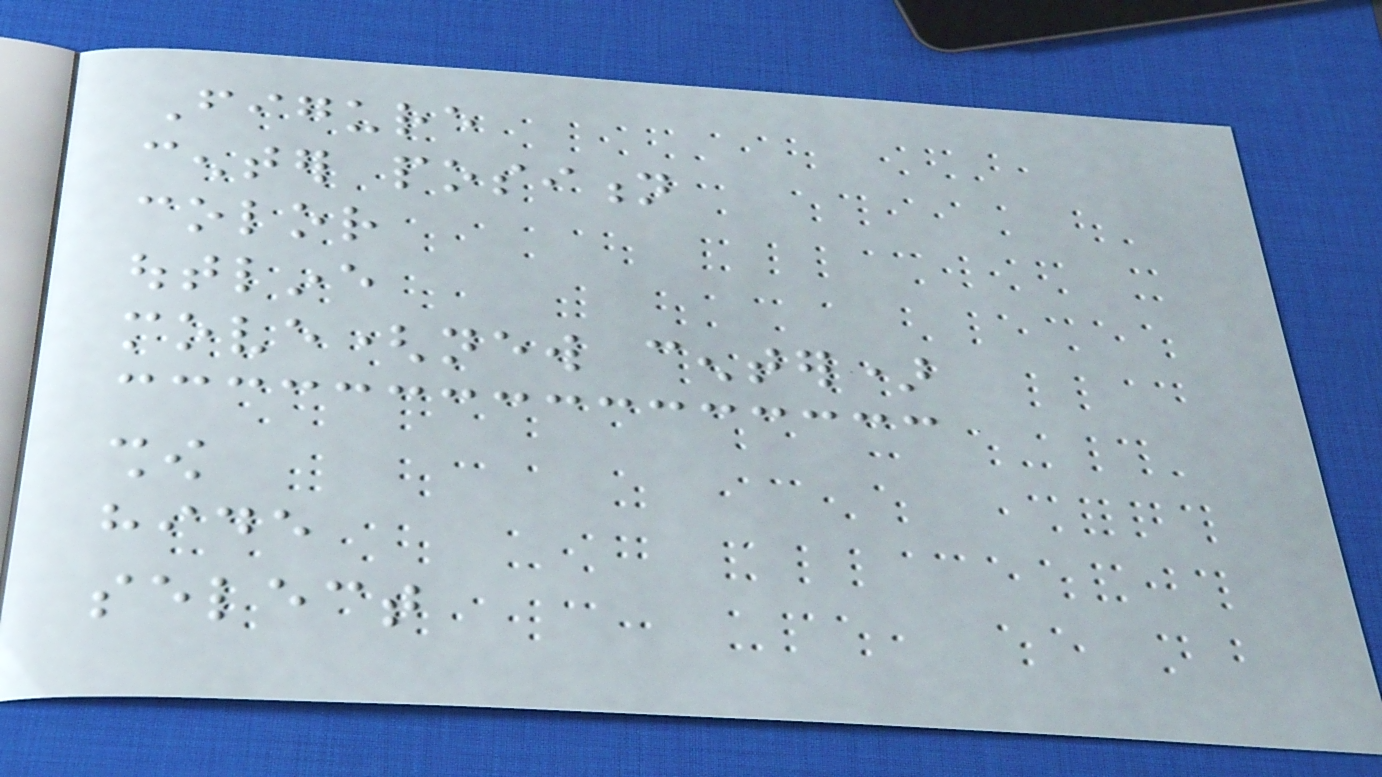Figure
center position
color
outline
move(new center)
show
hide
select
